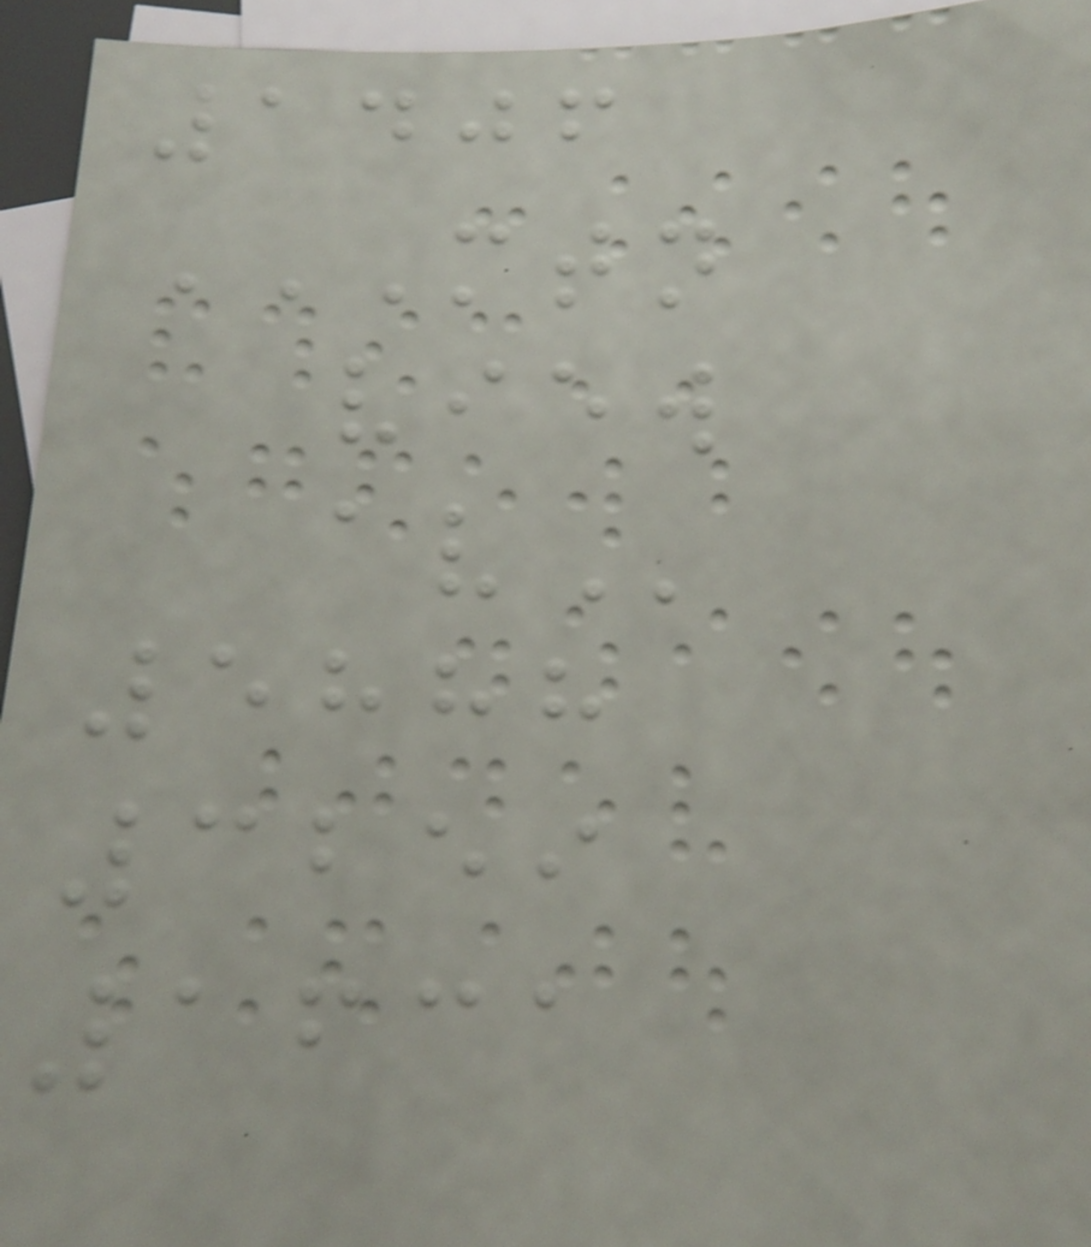1406
MTN
VIEW
AV
5888
3259
1631
